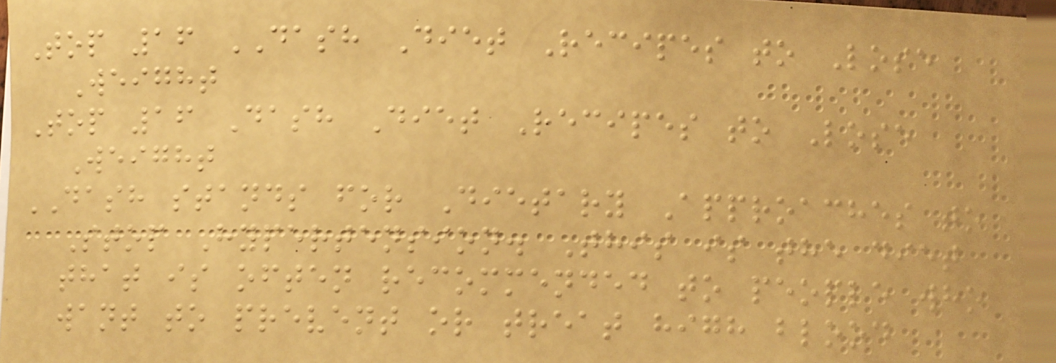Top 16 DASH Diet Recipes to Lose
Weight
Top 16 Dash Diet Recipes to Lose
Weight
DASH stands for Dietary Approaches to
Stop Hypertension. This is the diet
that is often recommended to people who
want to prevent or treat high blood
